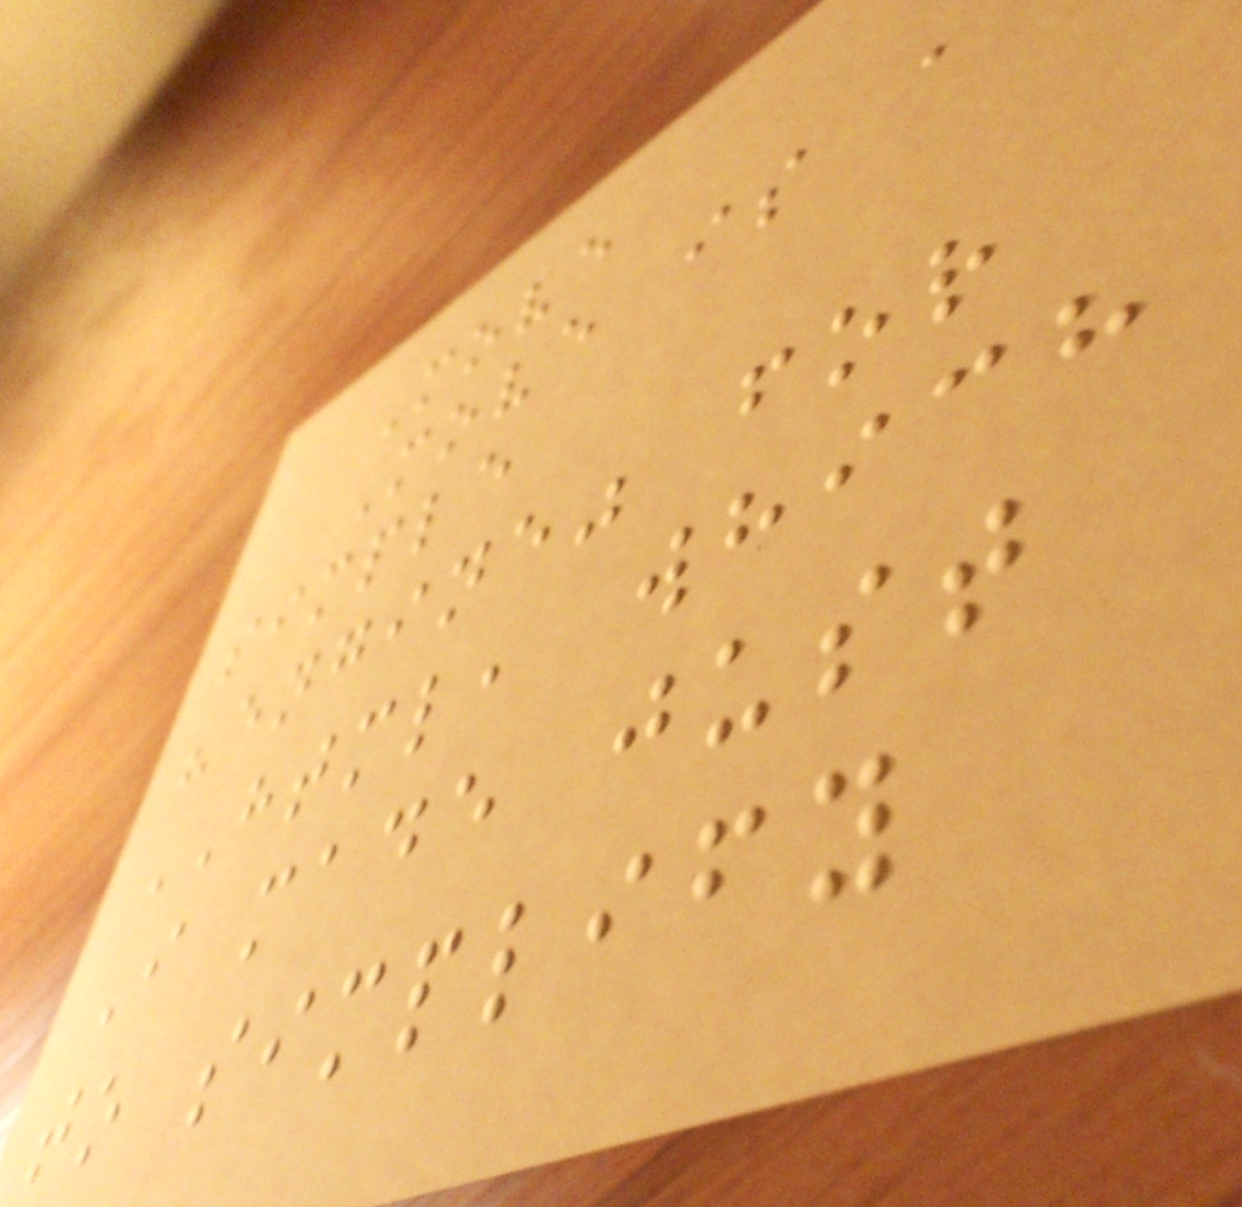Move
Move is a
simple
"engine" for
HTML, which
I made just
to simplify
